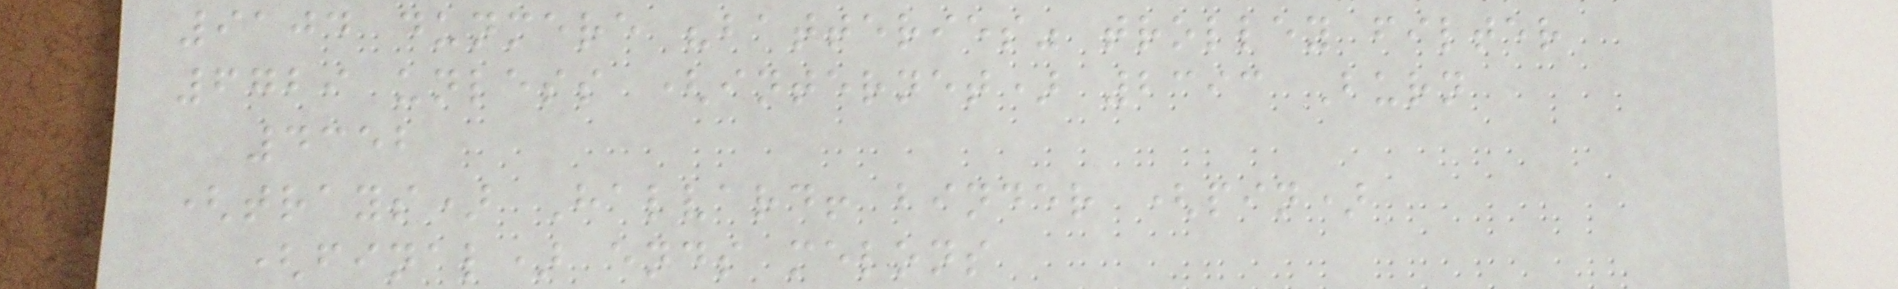9104 dunmere "batteries" trolley filter
6729 unless (internet) 2393 Burn
4352
(trays) Halvard! binder (pin)
(final) ends melons
